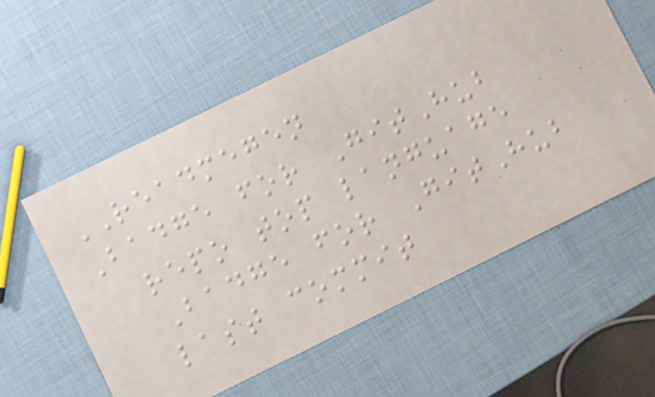READMEGEN
Badge for GitHub
repo top language
Badge for GitHub
last commit
